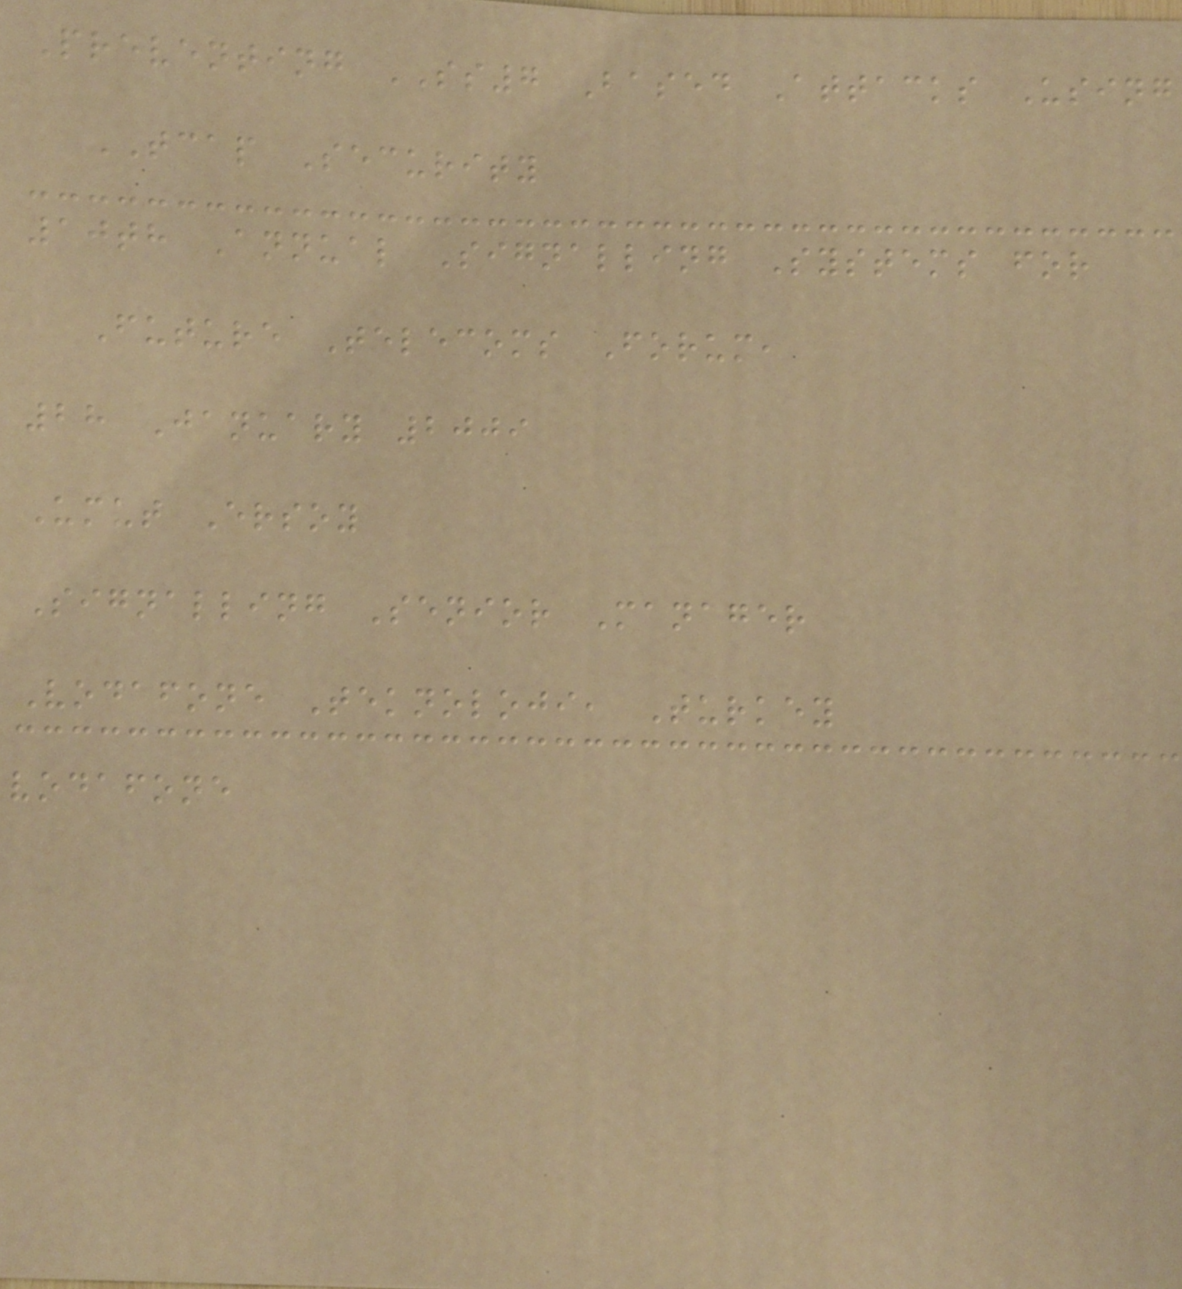Preventing SS7 Based Attacks Using
TCAP Security
10th Annual Signalling Systems for
Future Telecoms Forum,
28 January 2009
Umut Ersoy
Signalling Senior Manager
Vodafone Teknoloji, Turkey
vodafone
